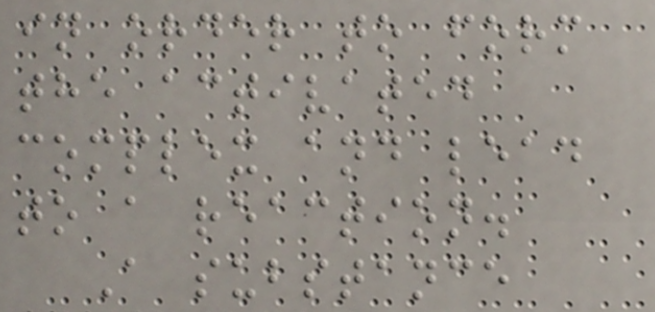in order to form
the activated
complex and lead
to a reaction.
A substance
